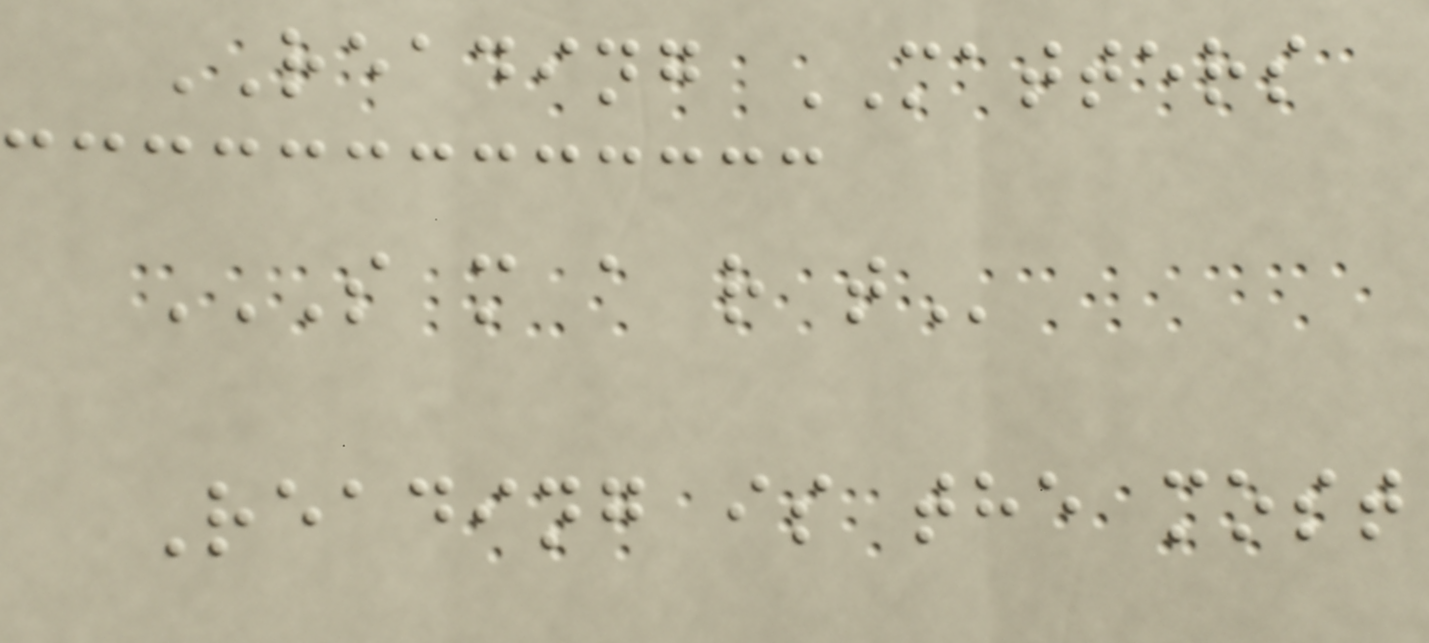READING MATTERS
S M A R T
Reading is the most
